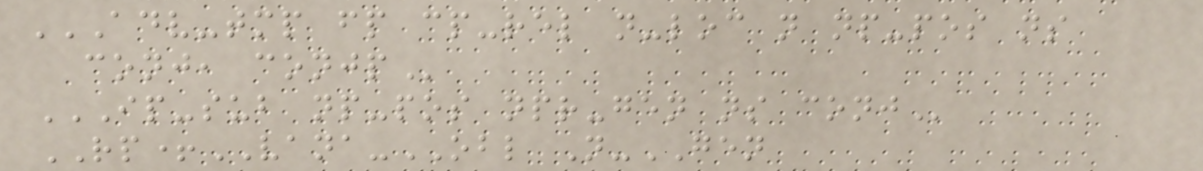ADV-TMP FP CP-REL N-LOC N NP-POS NS
CONJ, CONJP
IP-SUB NP-POS NPR-GEN NS CONJ
RP+VANA-OBL N-GEN
